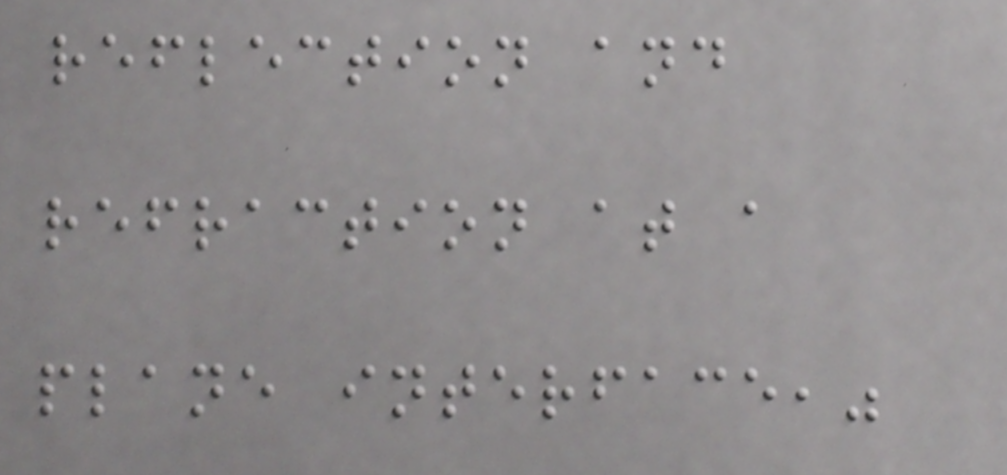reflection and
refraction at a
plane interface,"
